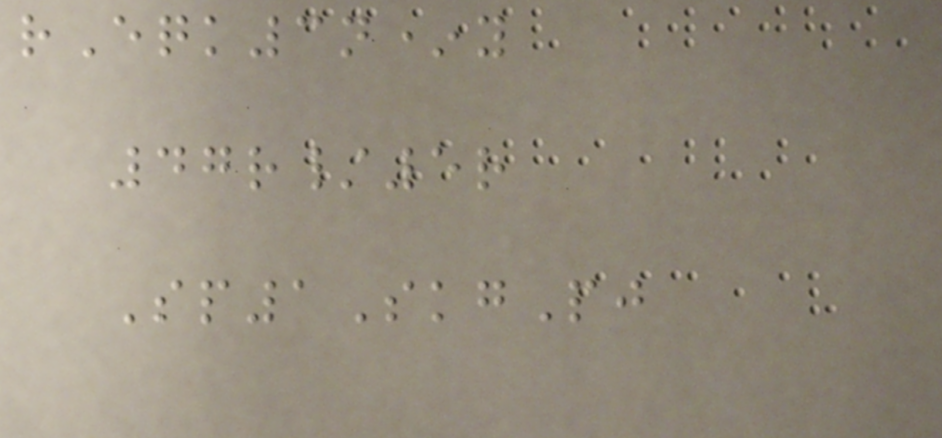rEqk3n*y
47r/5r
Sp1SkgPj
